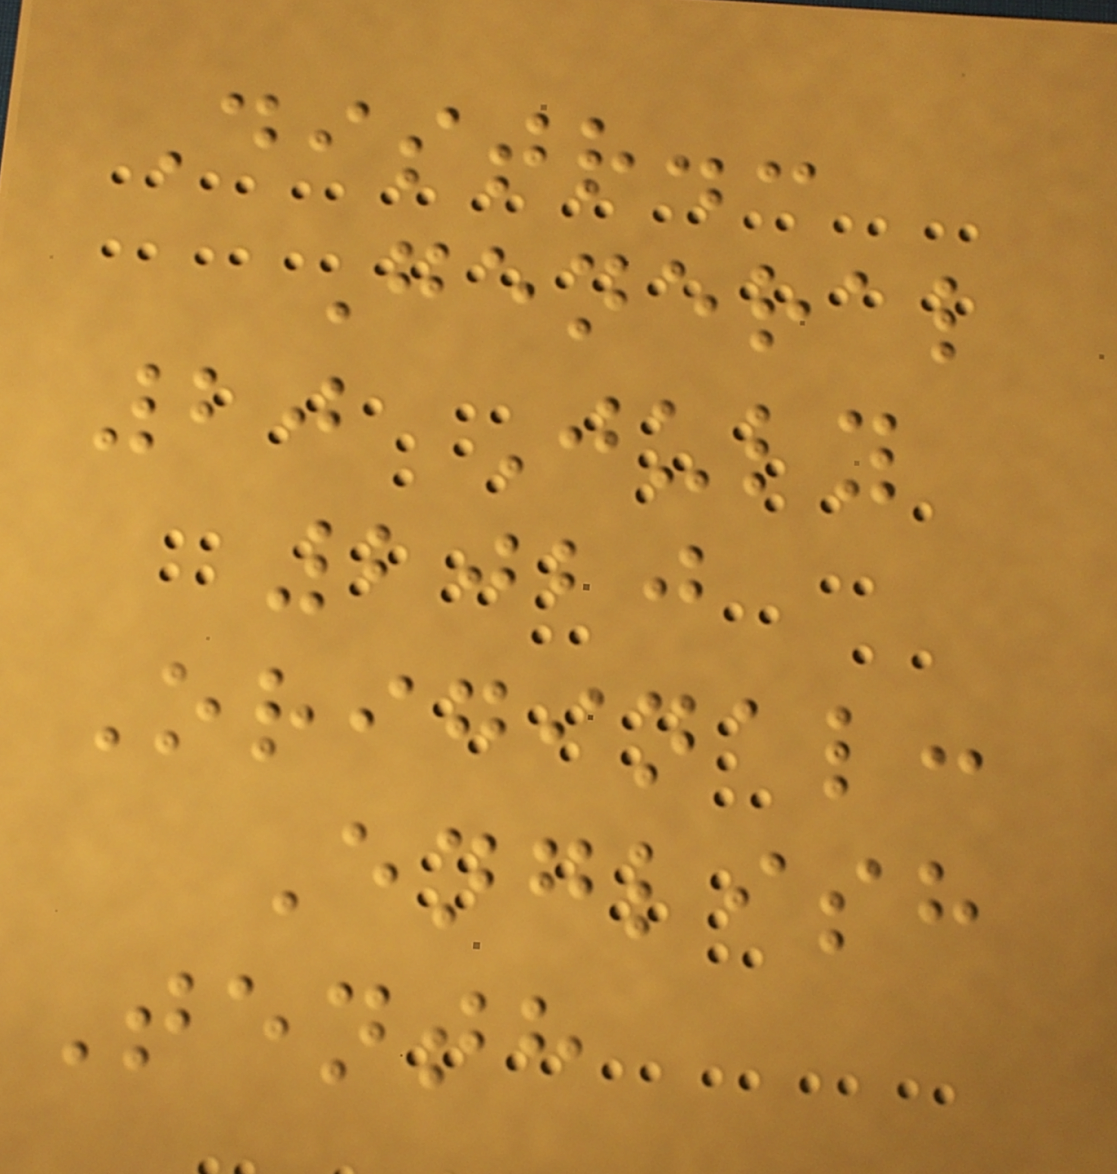Distr.:
General
20 July
2020
Original:
English
Tenth
